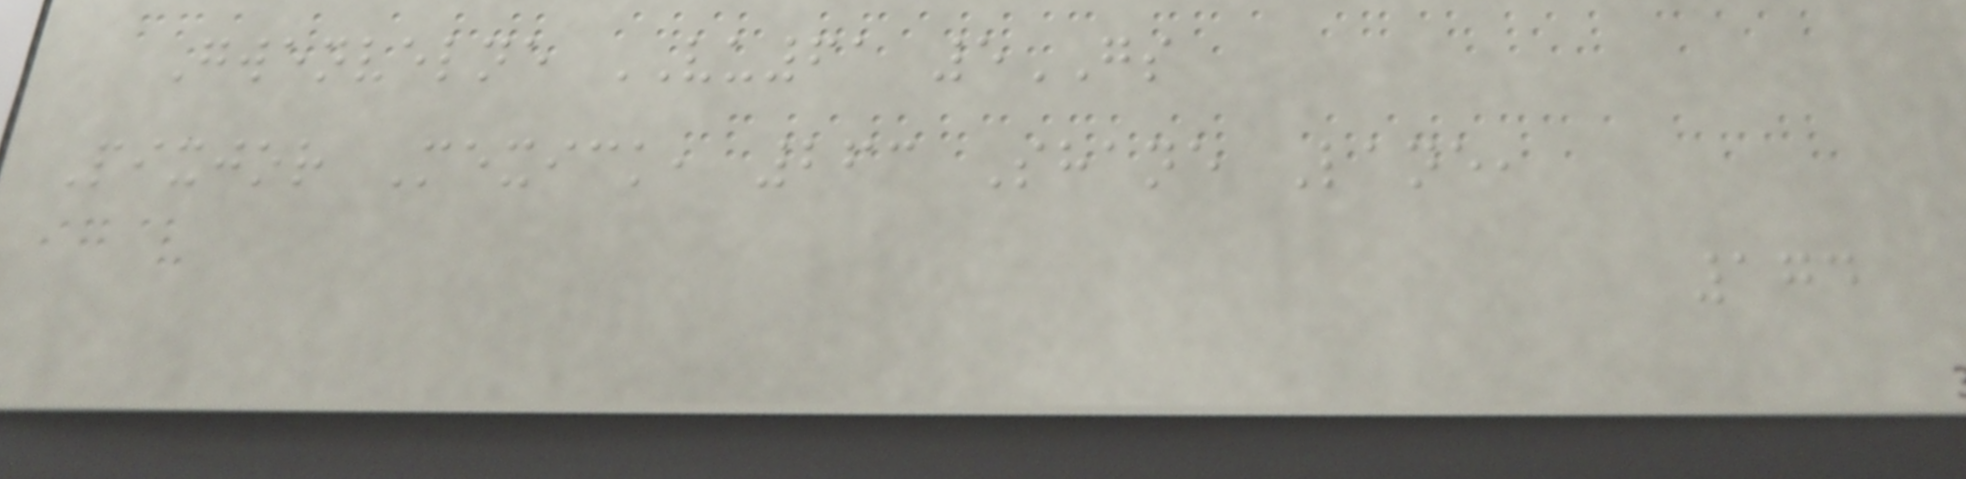Gwenvelne VU61 5GS
Pixjor Mexick, 263 Shane Lane,
174
